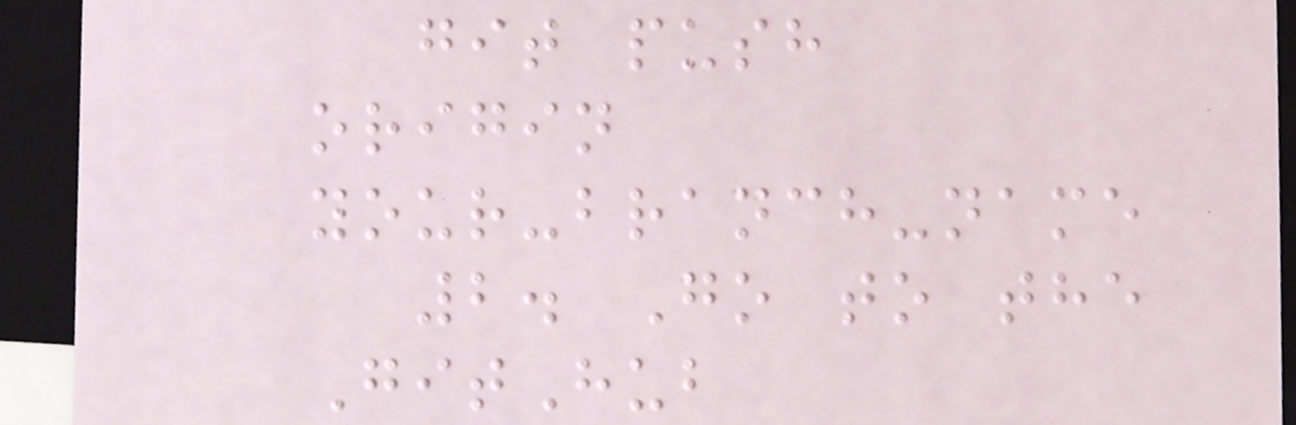git push
origin
your-branch-name
2. Go to the
GitHub
